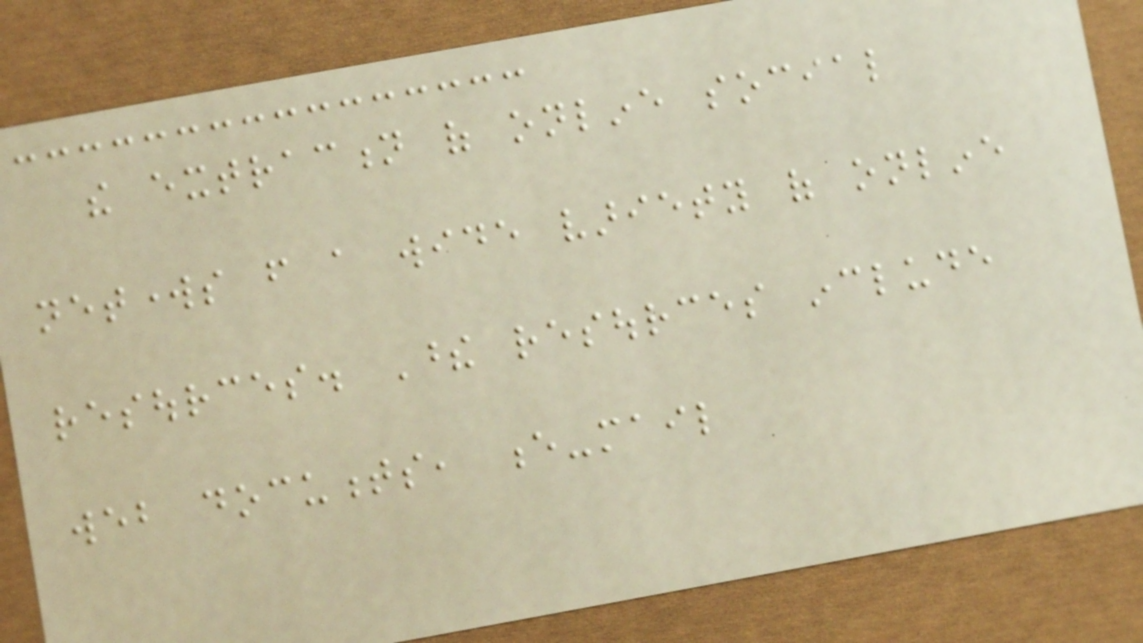the extraction of online social
networks from a wide variety of online
resources. These resources include
web documents, e-mail
